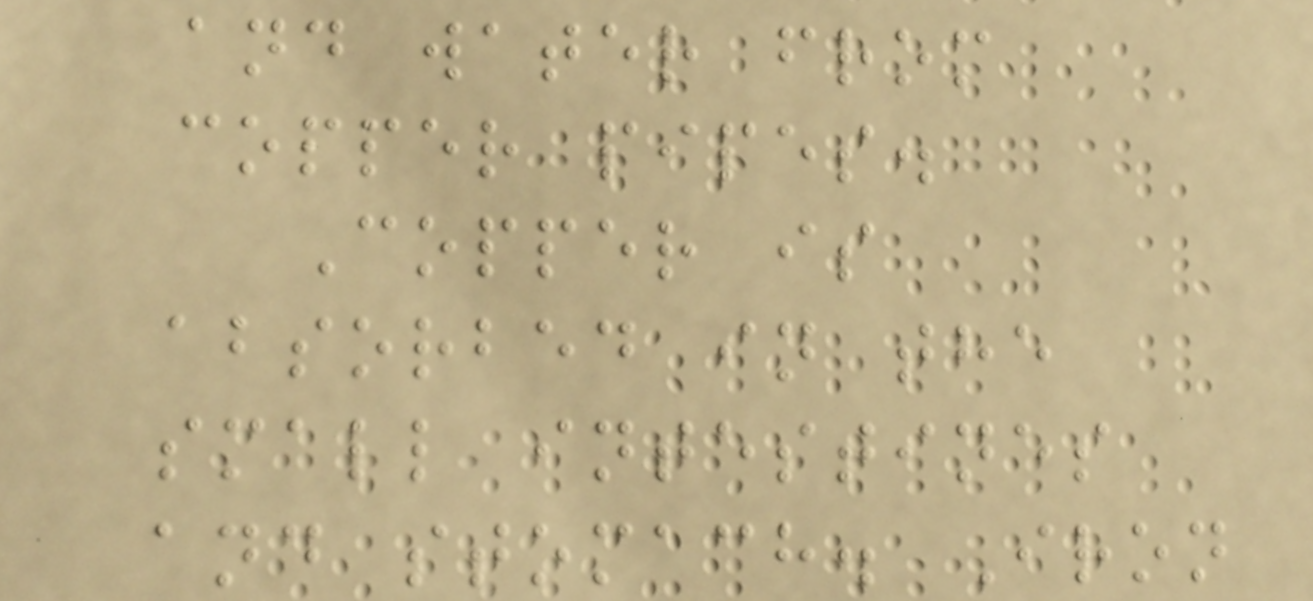and water from
copper pipes.
Copper is
absorbed in the
small intestines
and stomach. Iron
